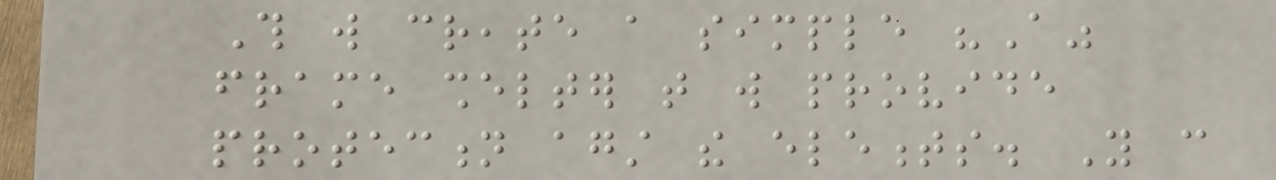This will create a simple "A"
frame shelter that will provide
protection against the elements. You can
